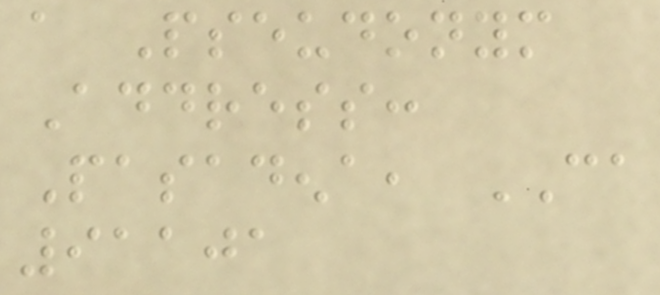a Pseudonym
Address:
Pasadena, CA
91101
